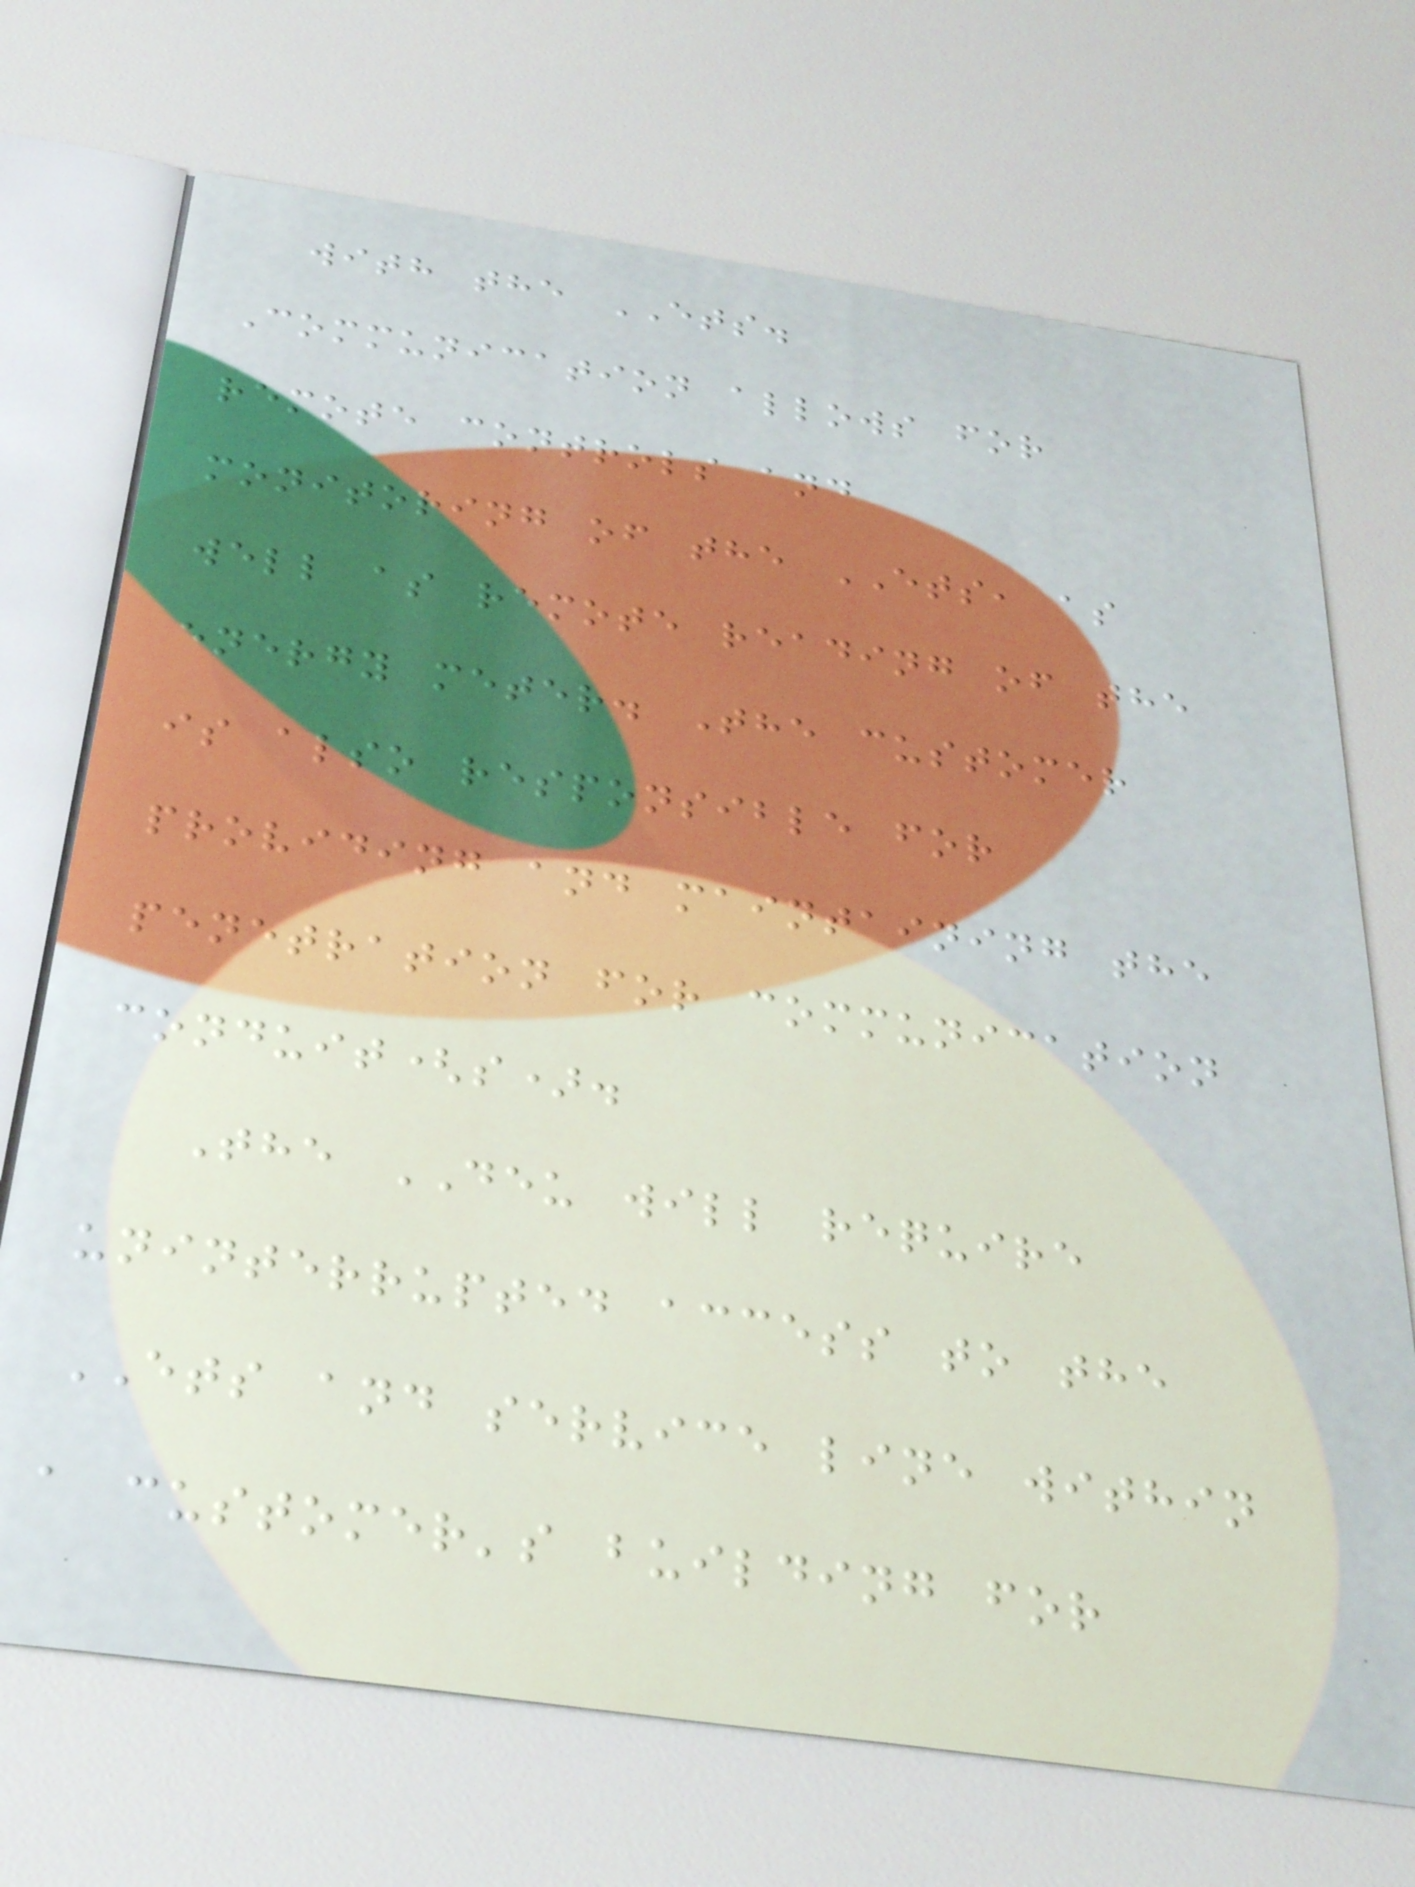with the ETS.
Communication allows for
remote controls and
monitoring of the ETS, as
well as remote reading of the
energy meter. The customer
is also responsible for
providing and maintaining the
penetration for communication
conduit(s).
The DEU will require
uninterrupted access to the
ETS and service line within
a customer's building for
